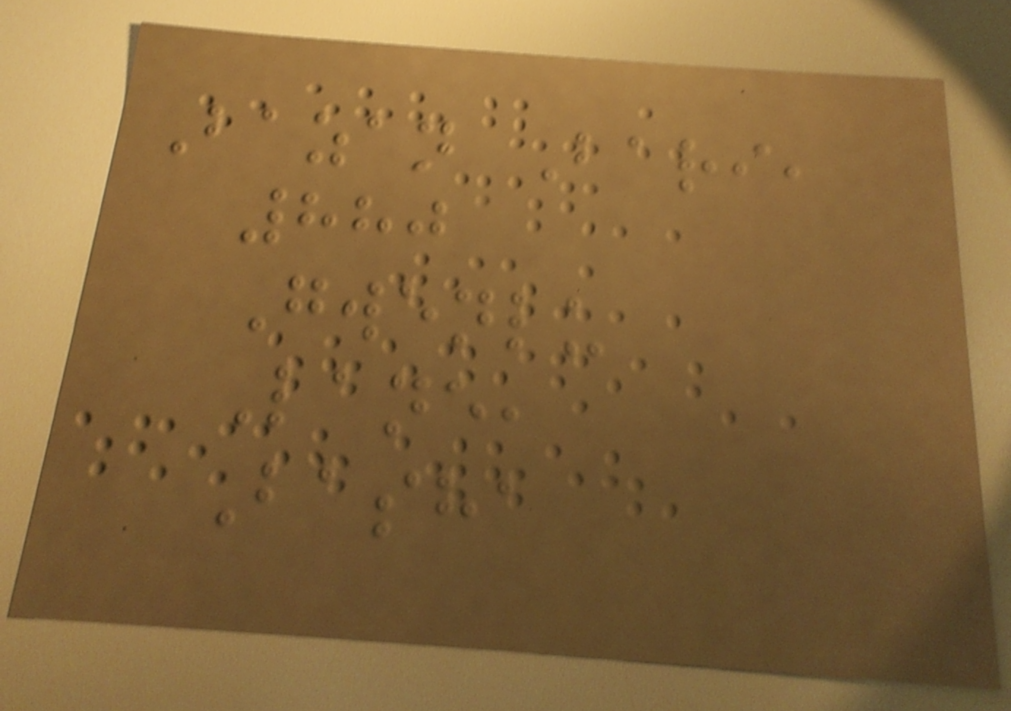Bazan Bari,
880
Gwenlu
Lane,
Basha
